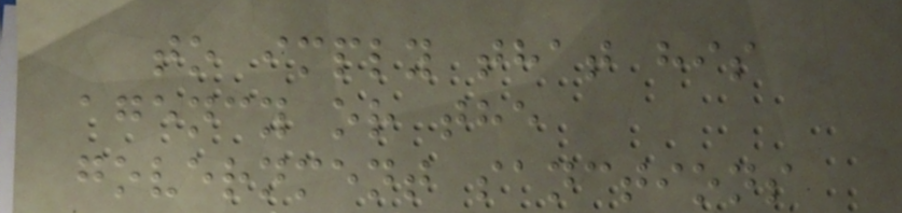to imply that his
agency or the
government sanctions
